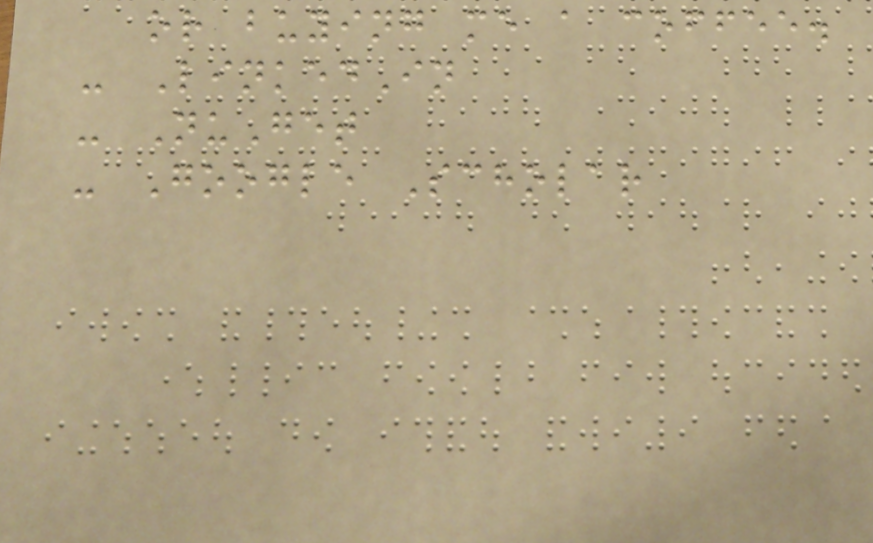or buying me a coffee.
- LinkedIn
- NuGet
- Google Scholar
